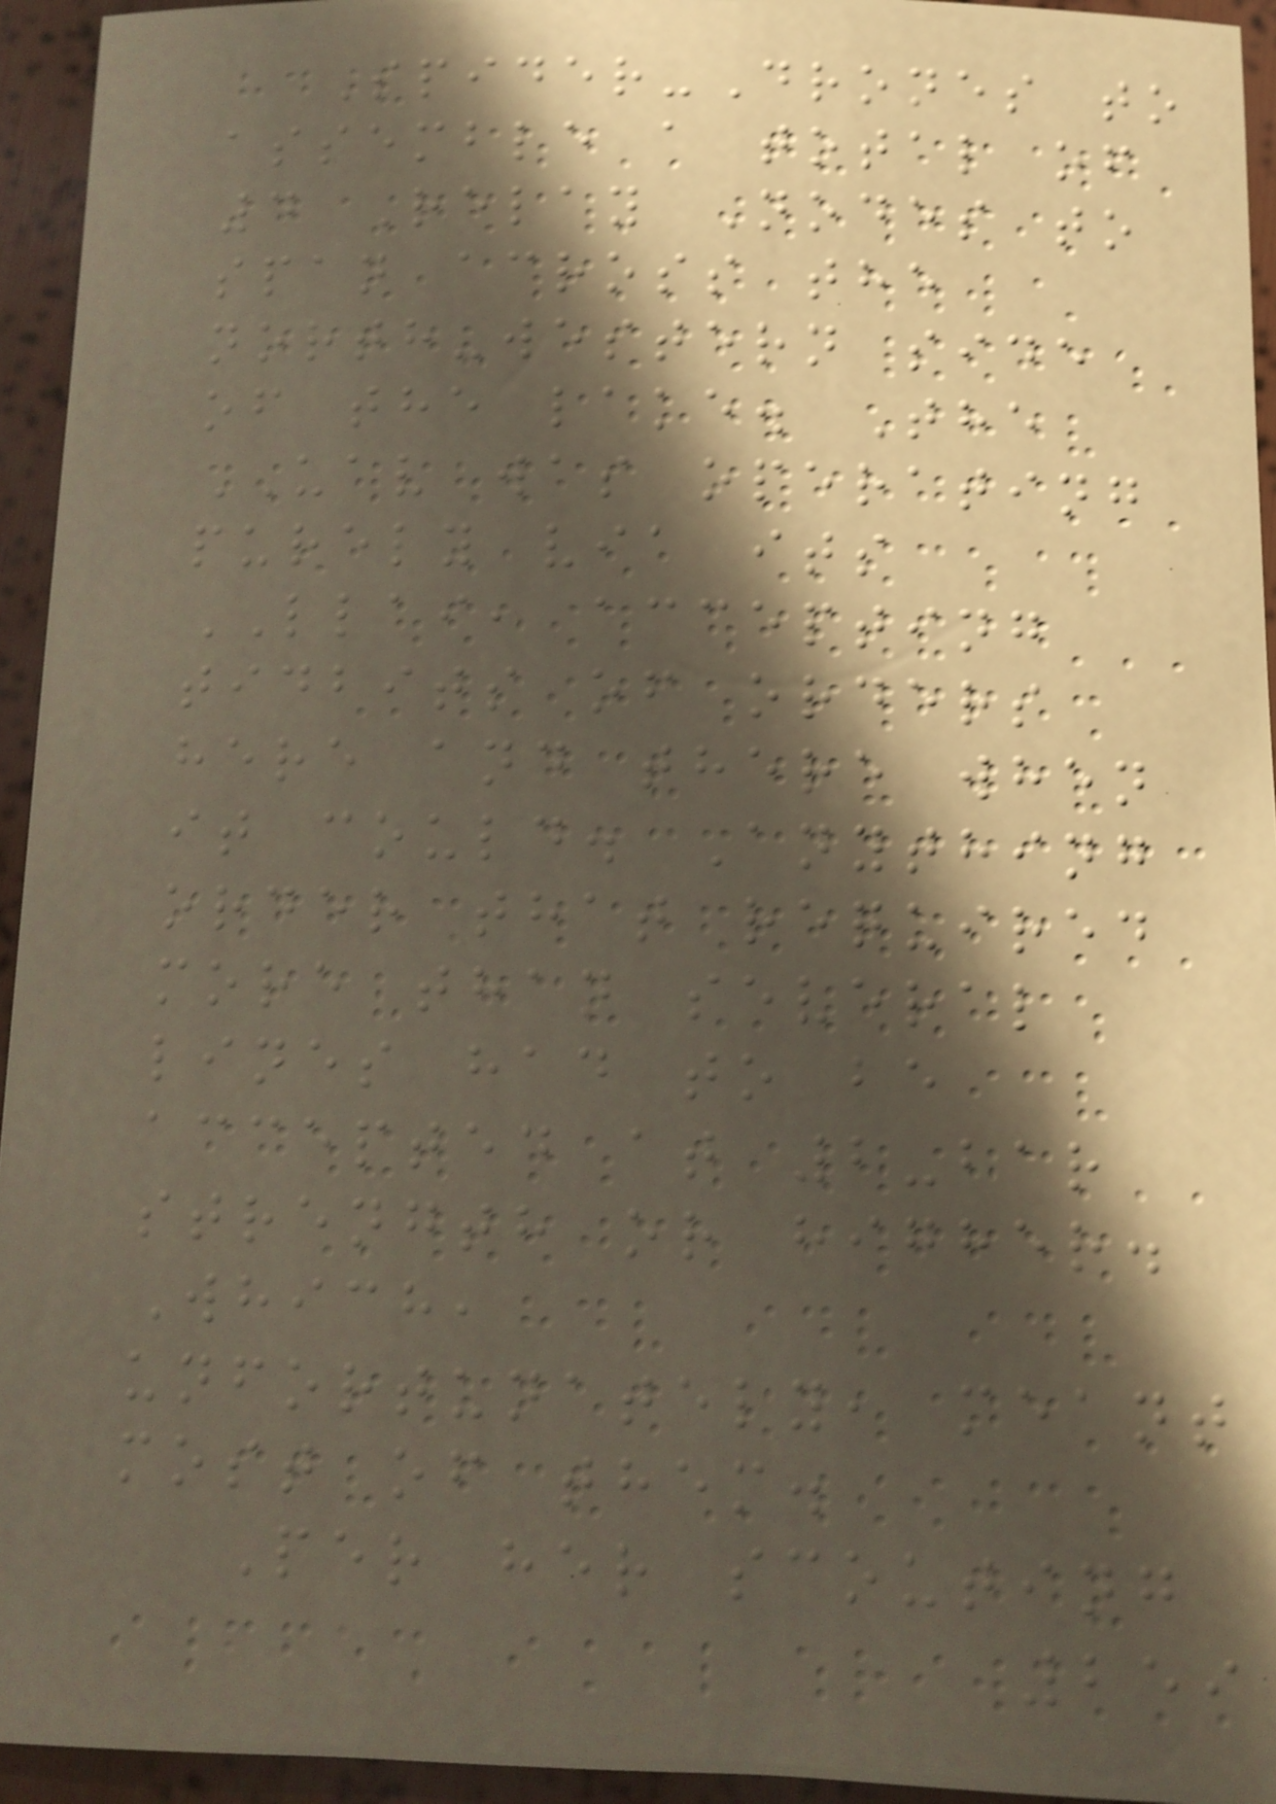Spider-Drones to
assemble a total of
4 Relay Nodes to
span across the
north-western side
of the lake. The
UAV was operating
purely via its
LLAI, accepting
tidbits of orders
here and there when
it could. Anything
order that required
more than several
lines had to be
accepted at 2-bar
strength or higher.
Which,
unfortunately, meant
most of them.
Per her scouting
259
